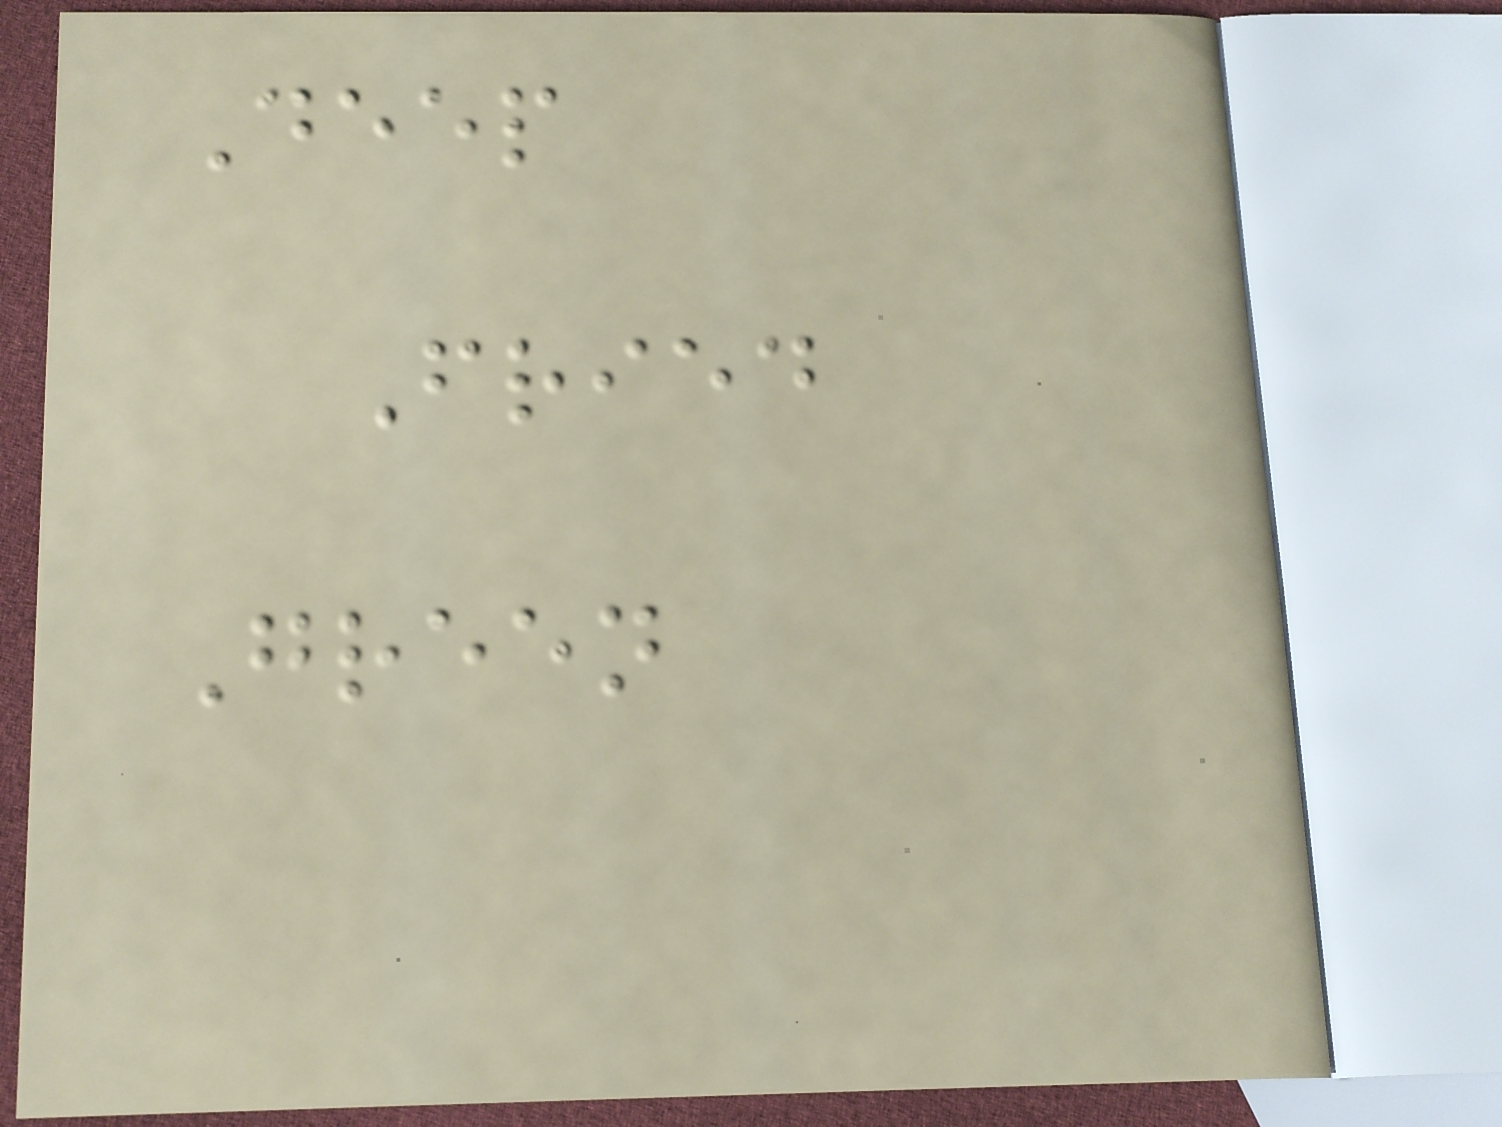Deep
Fried
Green
